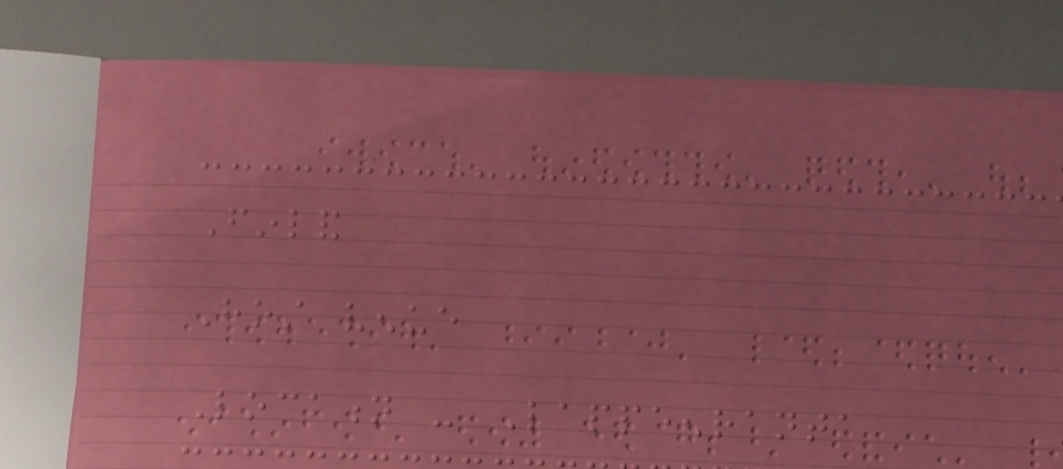Finland
Host venue
Location - Lappeenranta
